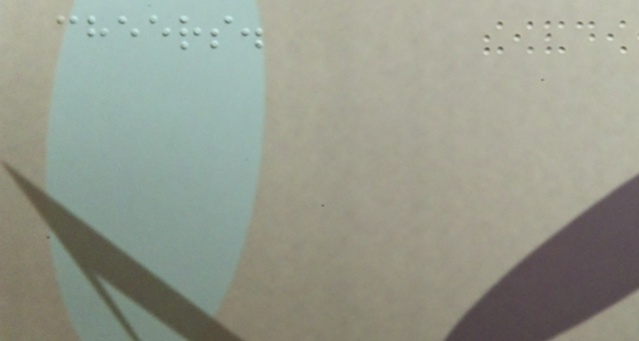cheers.
